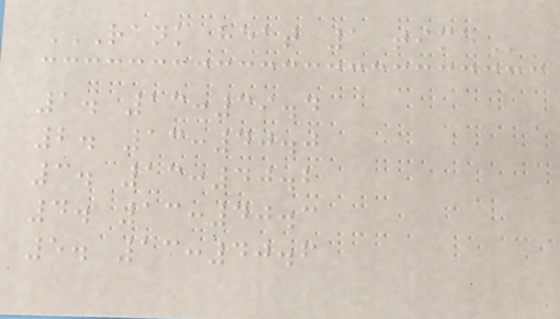RANK HEAT 1 TIME
1. 13:39.4
2. 13:40.0
3. 13:40.2
4. 13:40.3
5. 13:40.6
